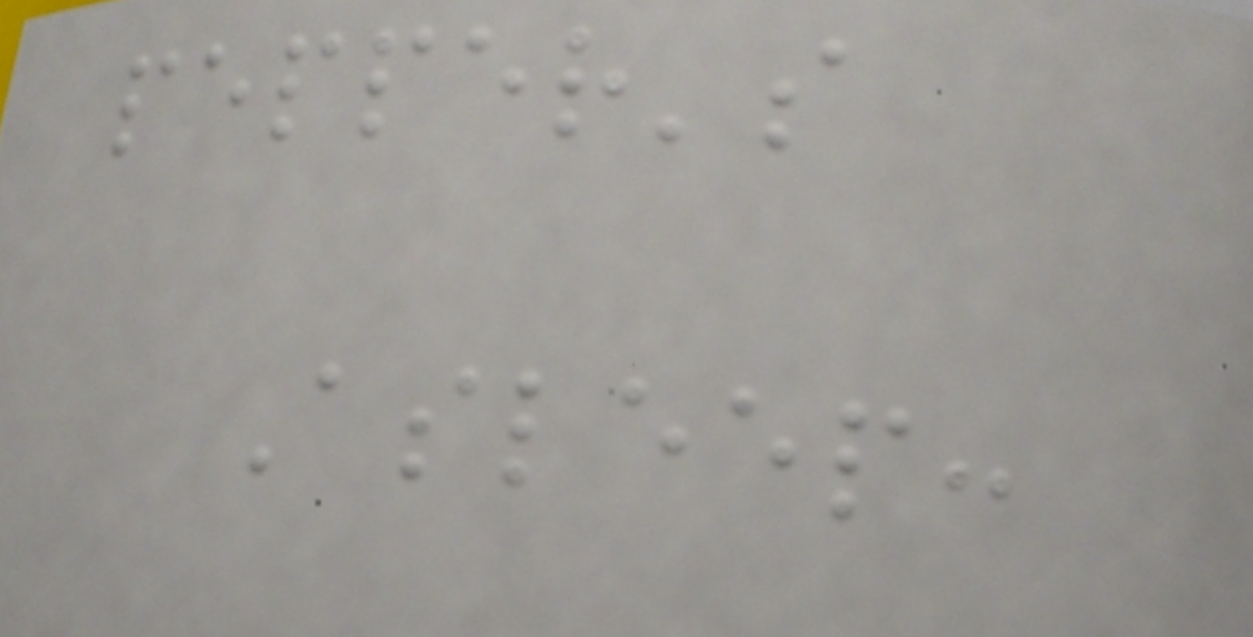pepper's
Asleep:
